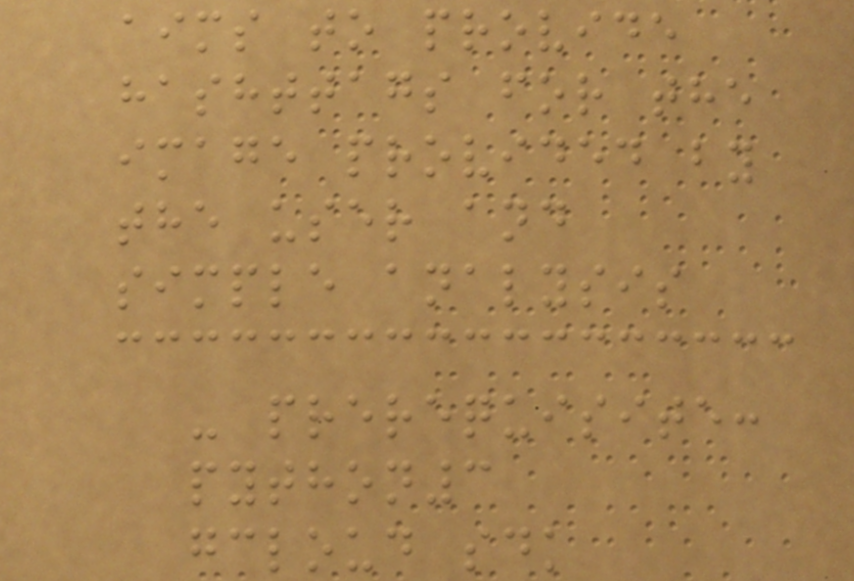aims to provide
hashttags for the
image provided by
the user and
simple analysis
- prerequisite:
python3
gcloud sdk
